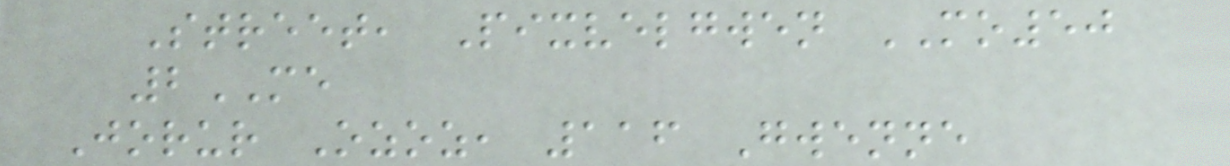Street, Pixvelgwen MO50
2ME
Jorur Ozoz, 116 Gwenne
